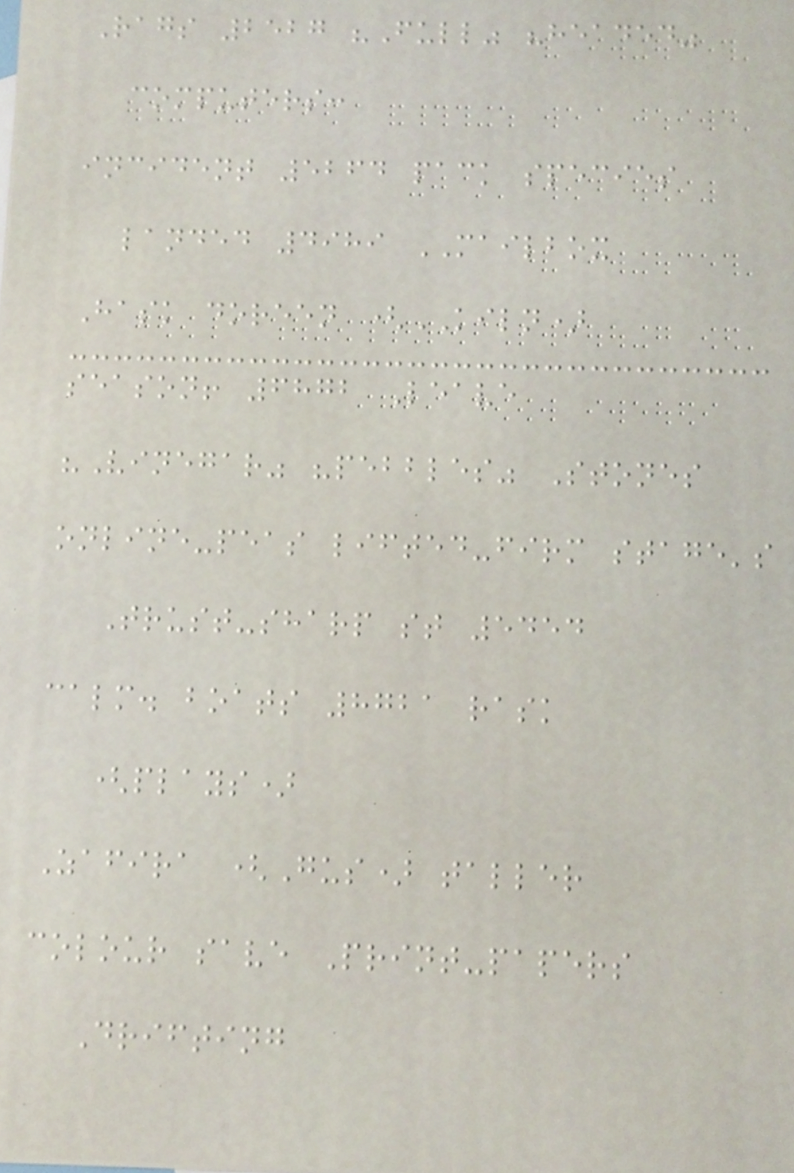Rags 2527 "Full" "headed"
computers:
incident 5264 pack species
landed 4989 MAILBOX
Hask doreen (KILN)
season! 6872 Leave
"Vinegar" "pebbles" Stones
online-peas lifted-firm stage's
Trust-sharp st 5454
calm. boats 8721 rask
(plays)
Zafira (Gus) taller
colour save Print-papers
Drifting
